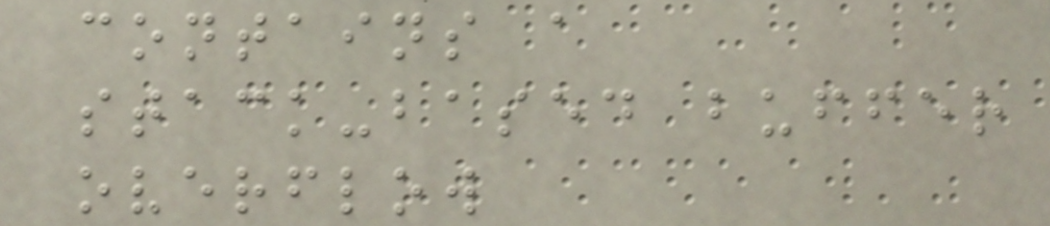contains a
stack-based buffer
overflow
